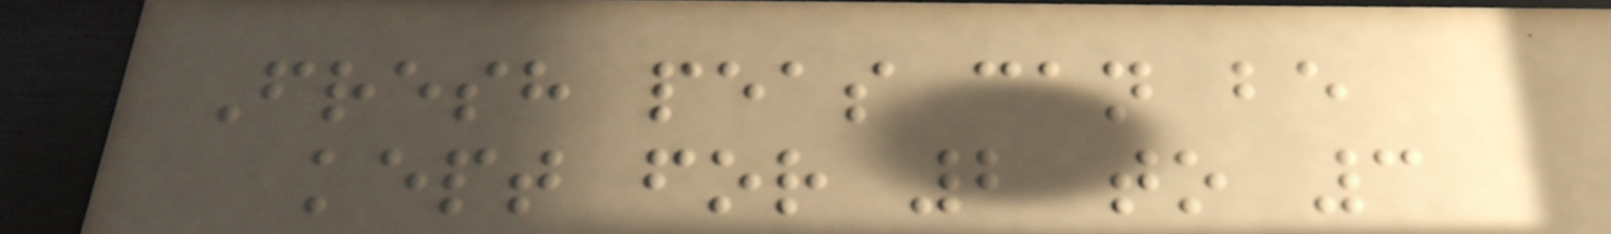Fresh peas can be
kept for 2 to 3
